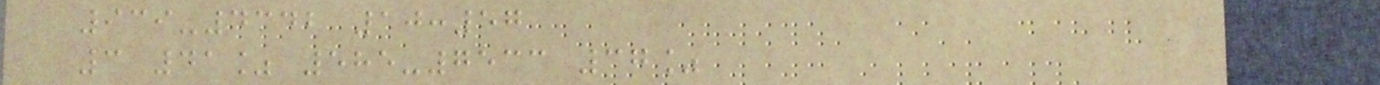939-4342 10:57
3 41% 585-7533 37%
